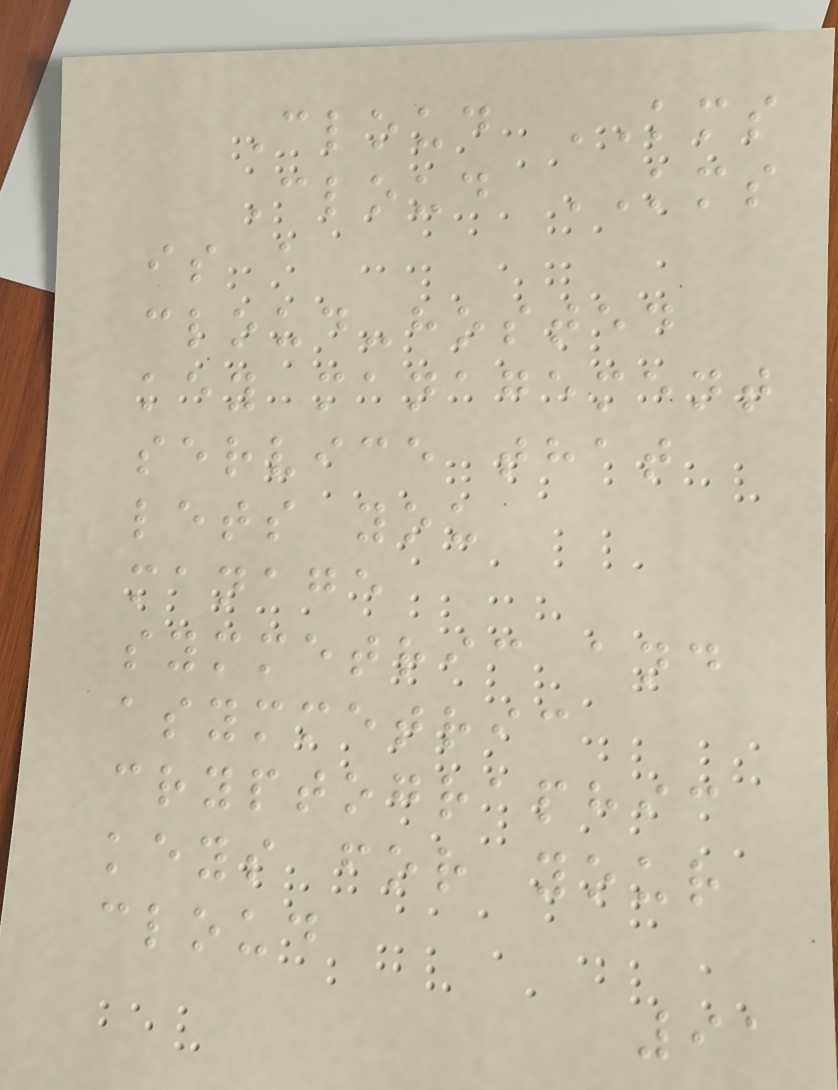Cloud KMS
Cloud KMS
is a
cloud-hosted
key management
service that
lets you
manage
symmetric and
asymmetric
cryptographic
keys for your
cloud
91
